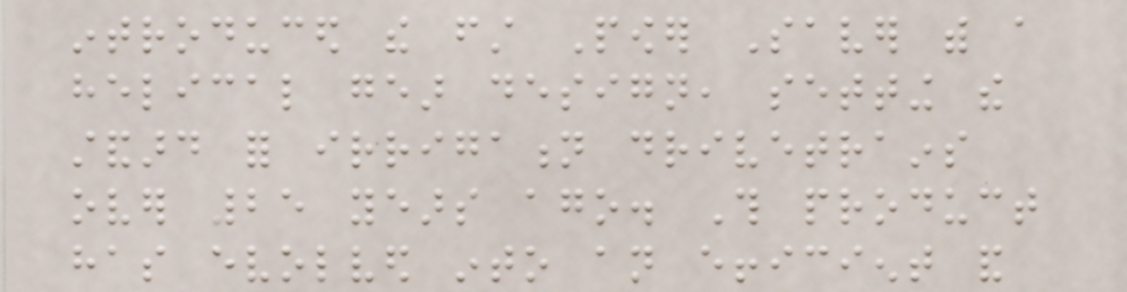introduced the first Power Saver with a
helical gear design, setting the
standard for irrigation drivetrains
over 25 years ago. This product
has evolved into an efficient and
